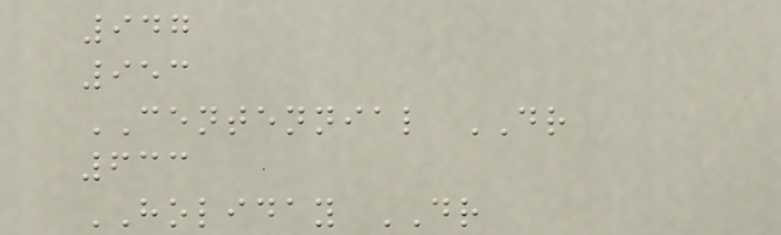947
953
CENTENNIAL DR
633
HOLIDAY DR
